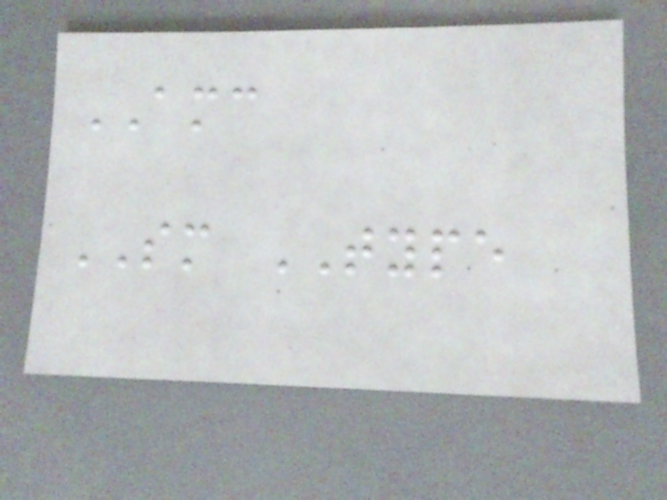AMC
SM TYPE
